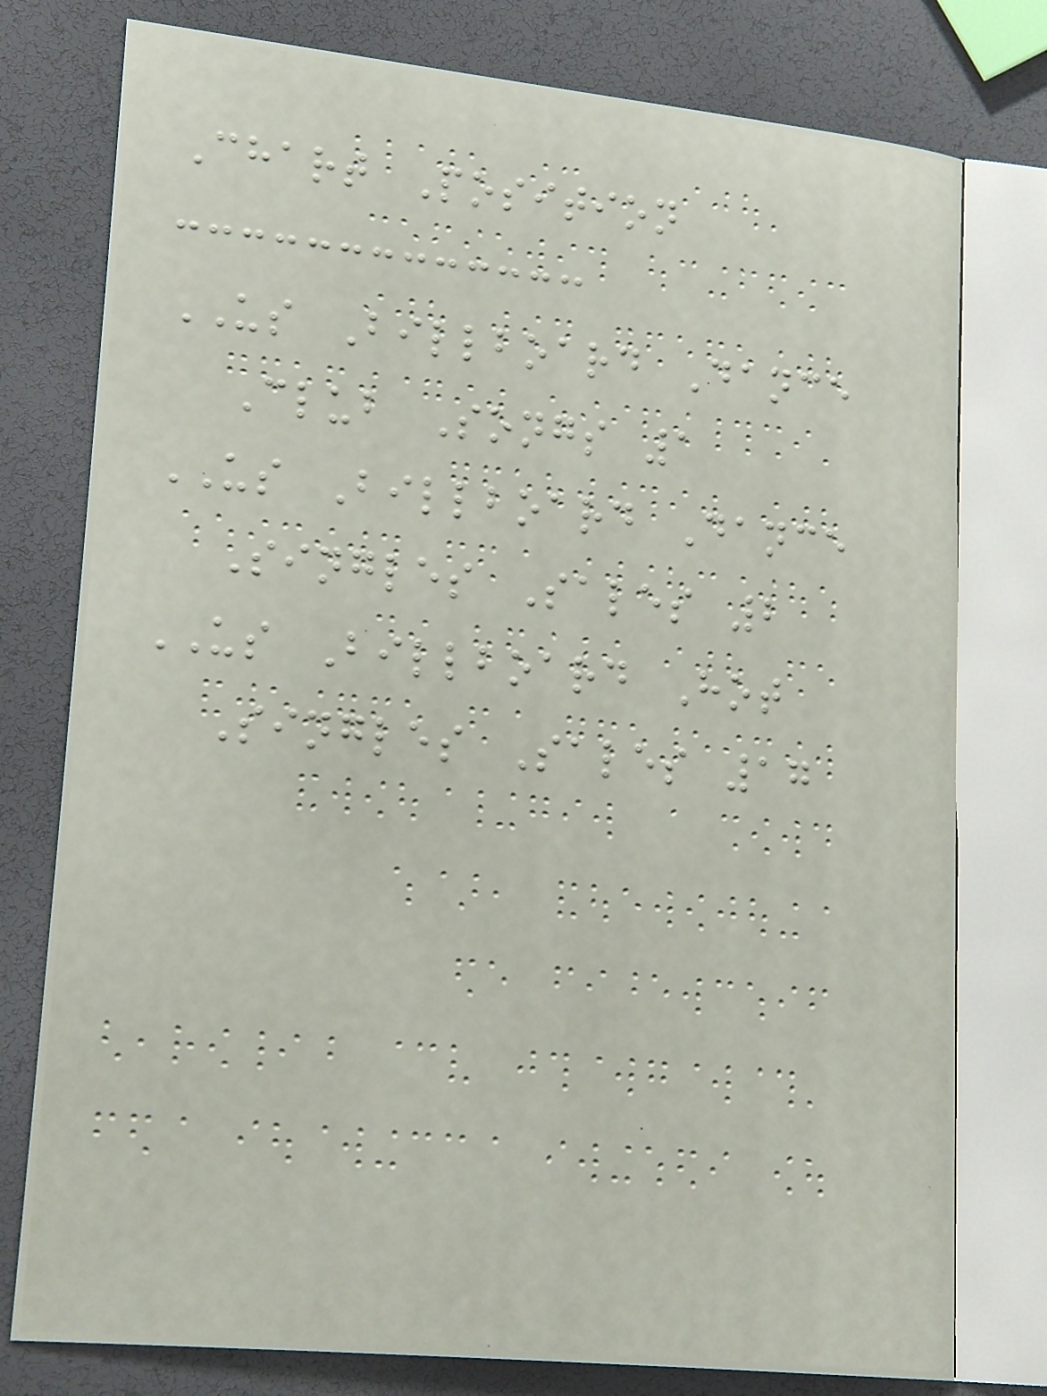Chart Position
US Billboard Dance
Club Songs 1
US Billboard Dance
Singles Sales 2
US Billboard Hot
Singles Sales 17
